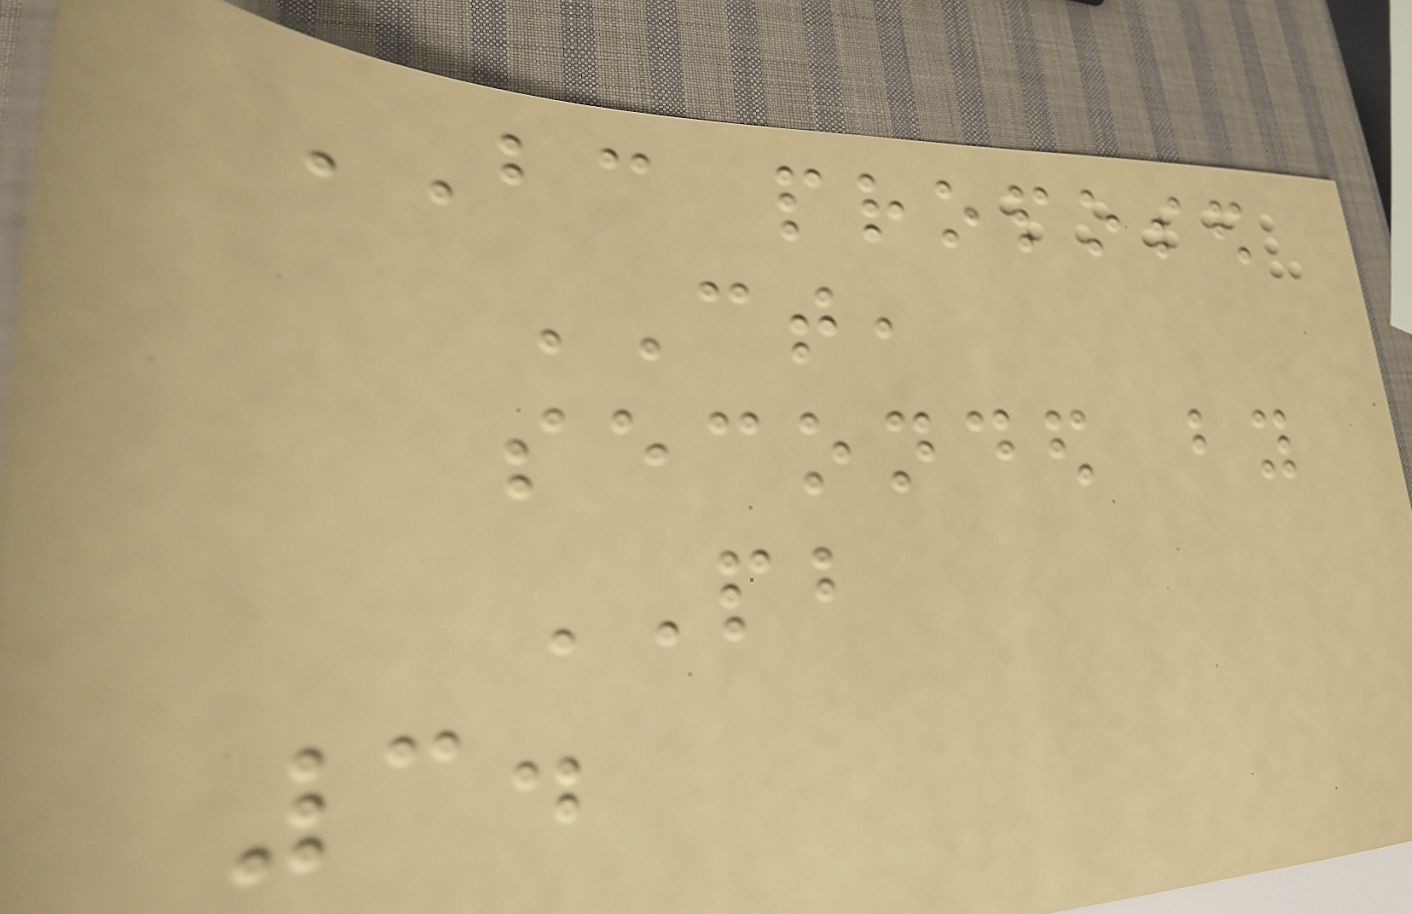BC proposed
CT,
seconded by
PB
3.
